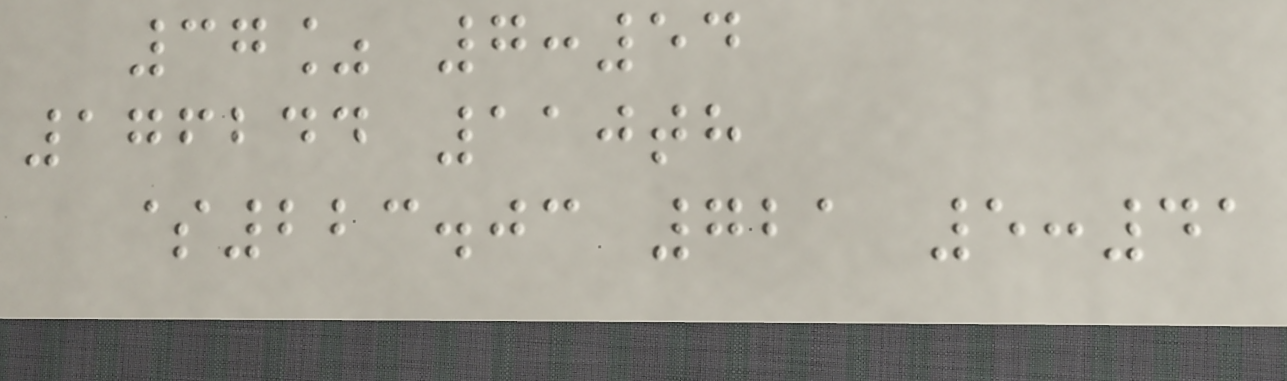37% 7:54
176244 110th
$223.03 721 5:41
